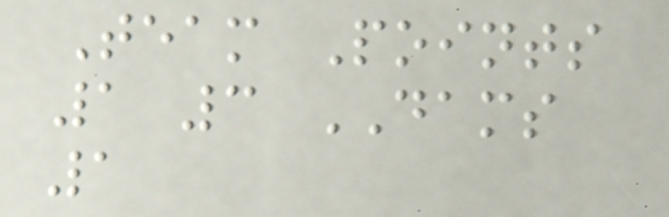Team Points
1 3 DAMS
1
